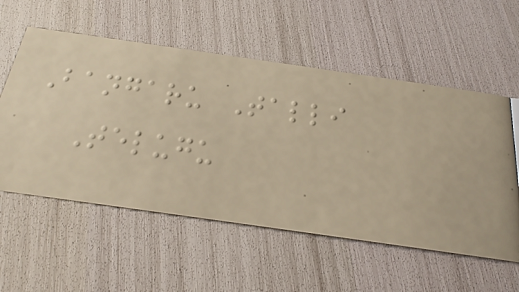Bangaru Talli
Telugu
